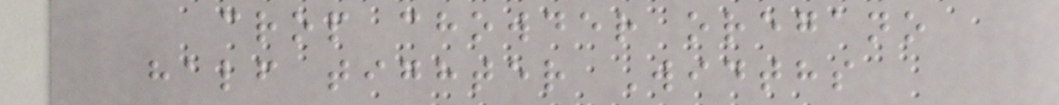crop chowder oregano
half tighter Widths
